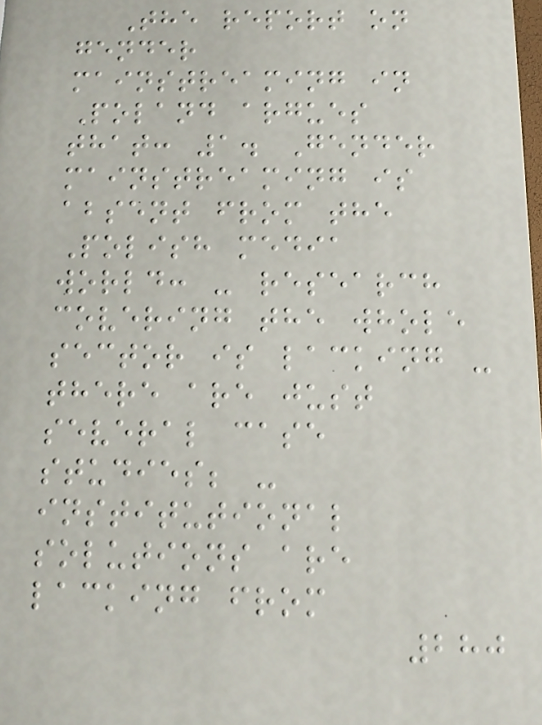The report on
gender
mainstreaming in
Poland argues
that: 1. Gender
mainstreaming is
absent from the
Polish media
world: - research
covering the whole
sector is lacking -
there are just
several case
studies; -
institutional
solutions are
lacking from
280
